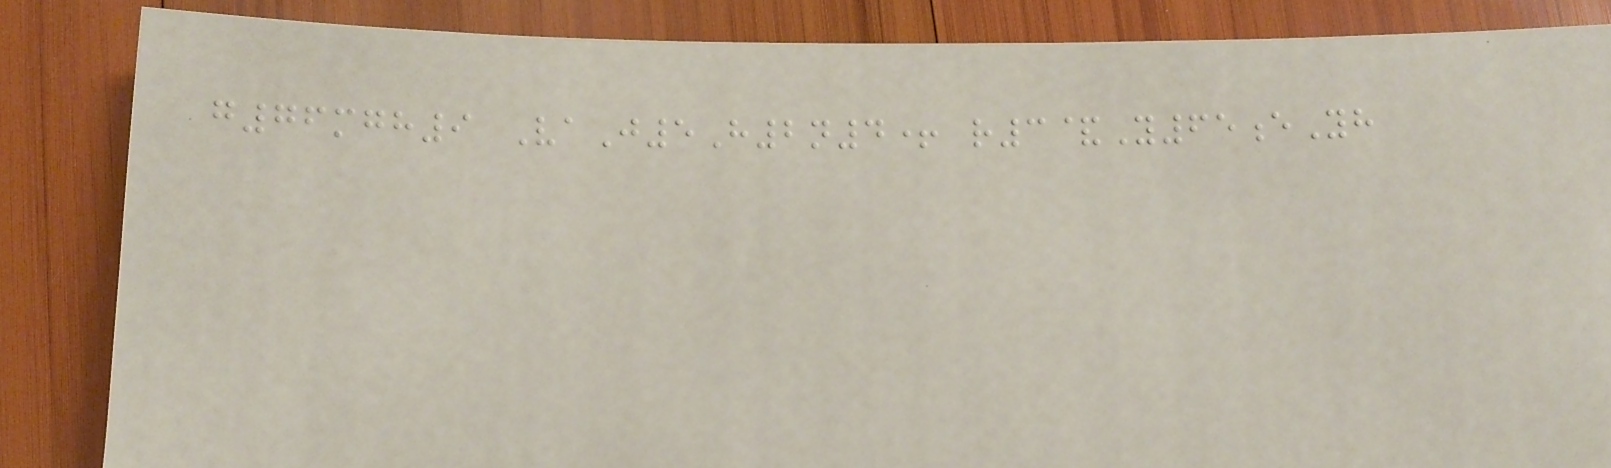g76mgh9 VaJ5H2n4+ r3&Y65eYh
